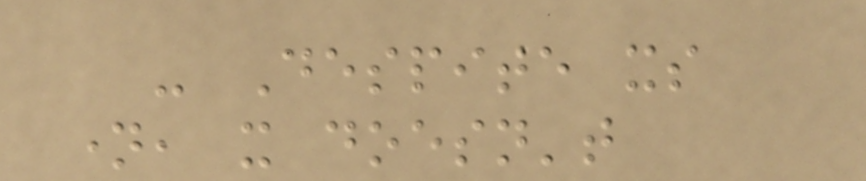- Despite its
name, it doesn't
